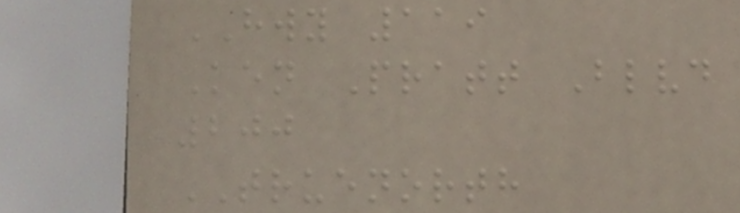HWY 119
Ken Pratt Blvd
200
TRUENORTH
